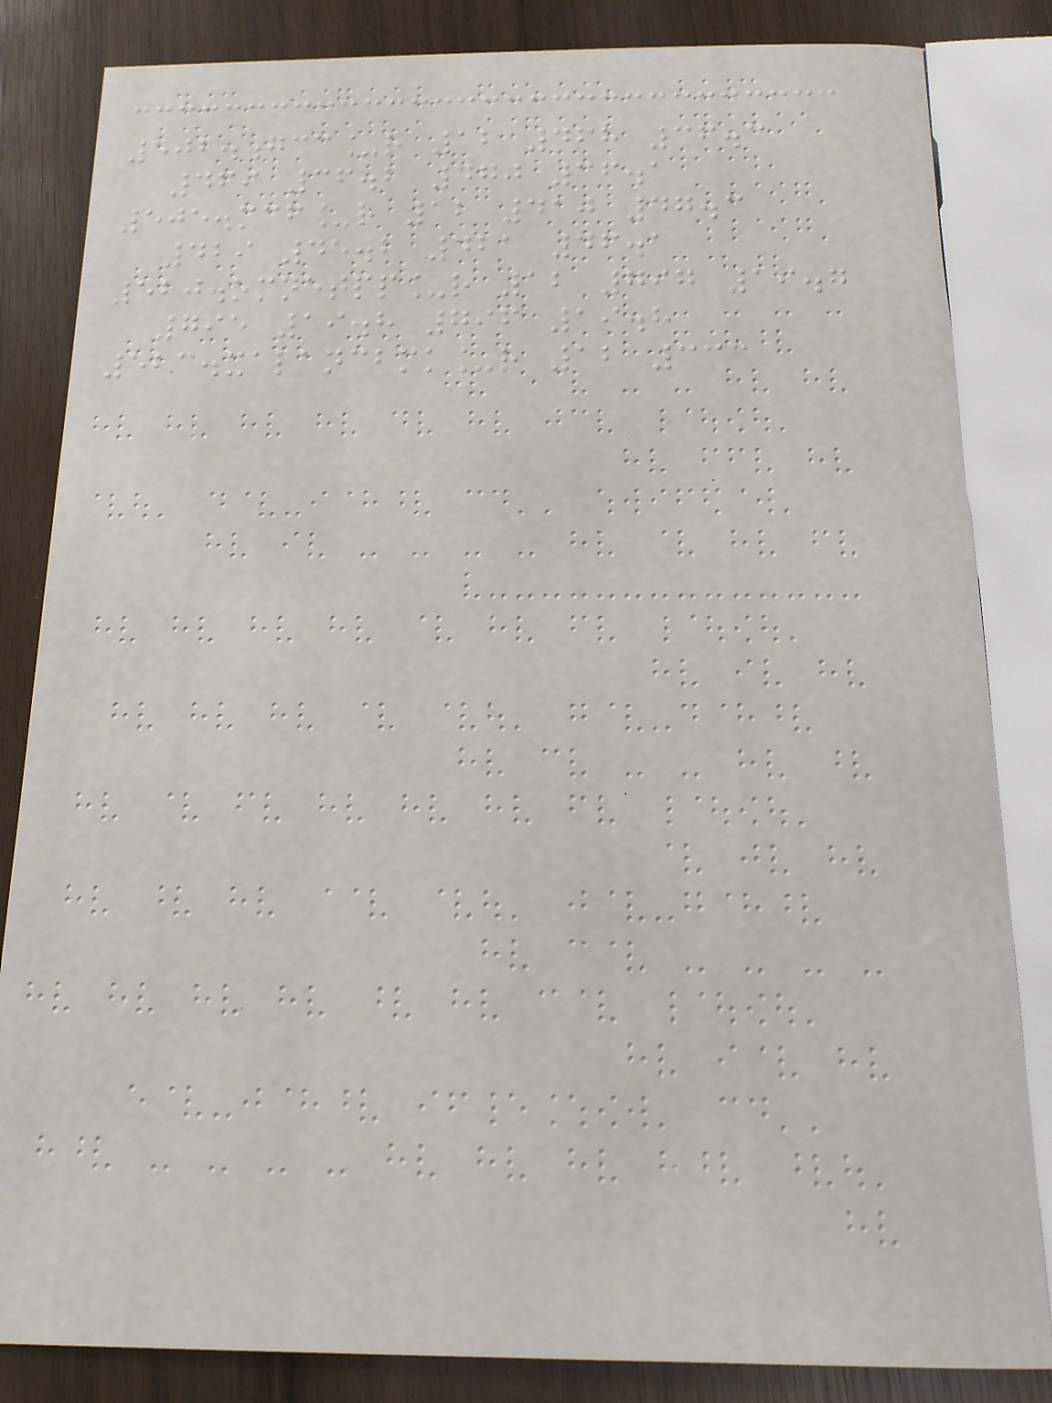502.gcc_r 12 468 36.3
469 36.2 470 36.1
505.mcf_r 12 410 47.3
429 45.2 421 46.1
520.omnetpp_r 12 797 19.7
795 19.8 796 19.8
523.xalancbmk_r 12 333
